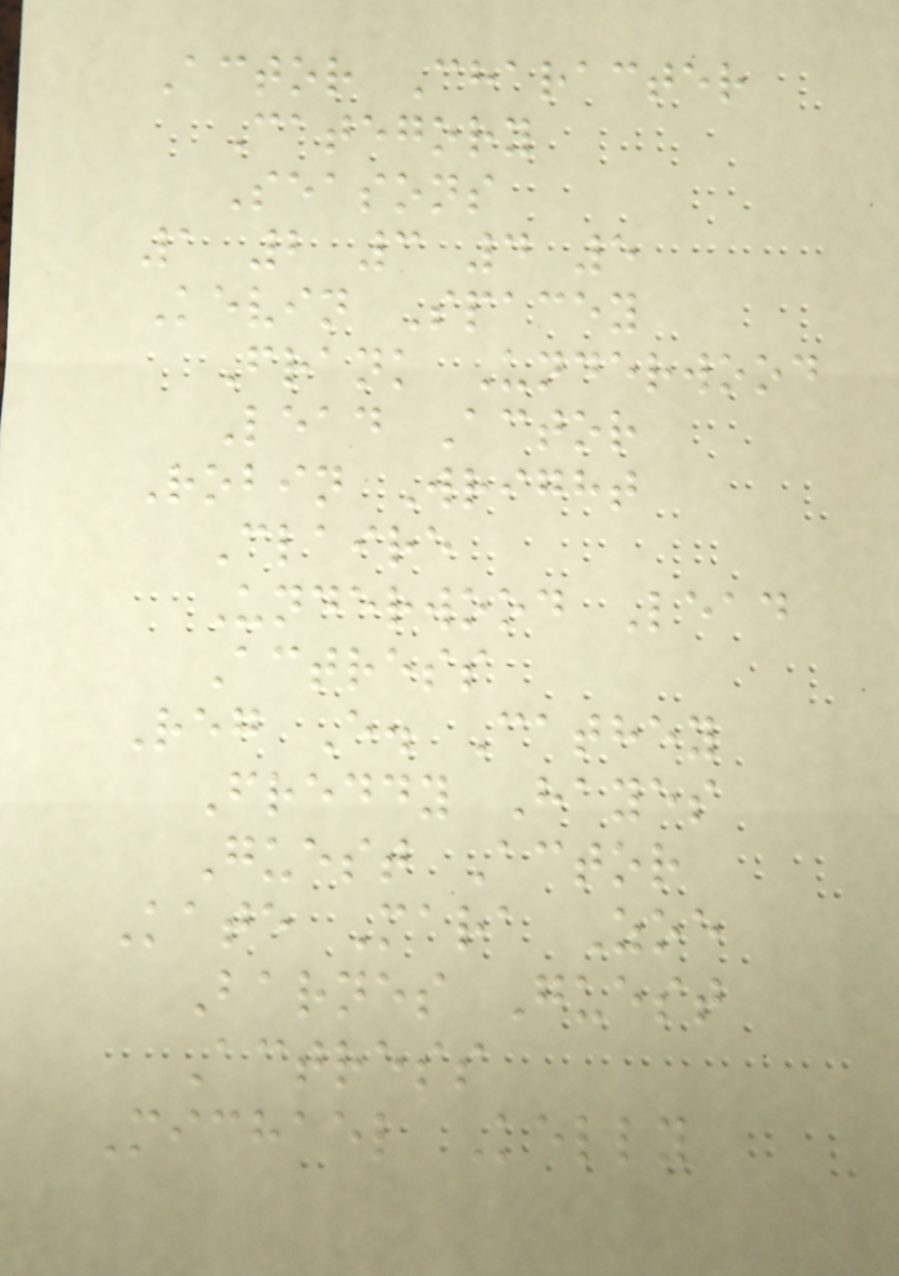Actor Character
Category
Seasons
1 2 3 4 5
Kevin Spacey
Frank Underwood
Lead Actor
Robin Wright
Claire
Underwood Lead
Actress
Reg E. Cathey
Freddy Hayes
Guest Actor
Kate Mara Zoe
Barnes Guest
Actress
Michael Kelly
